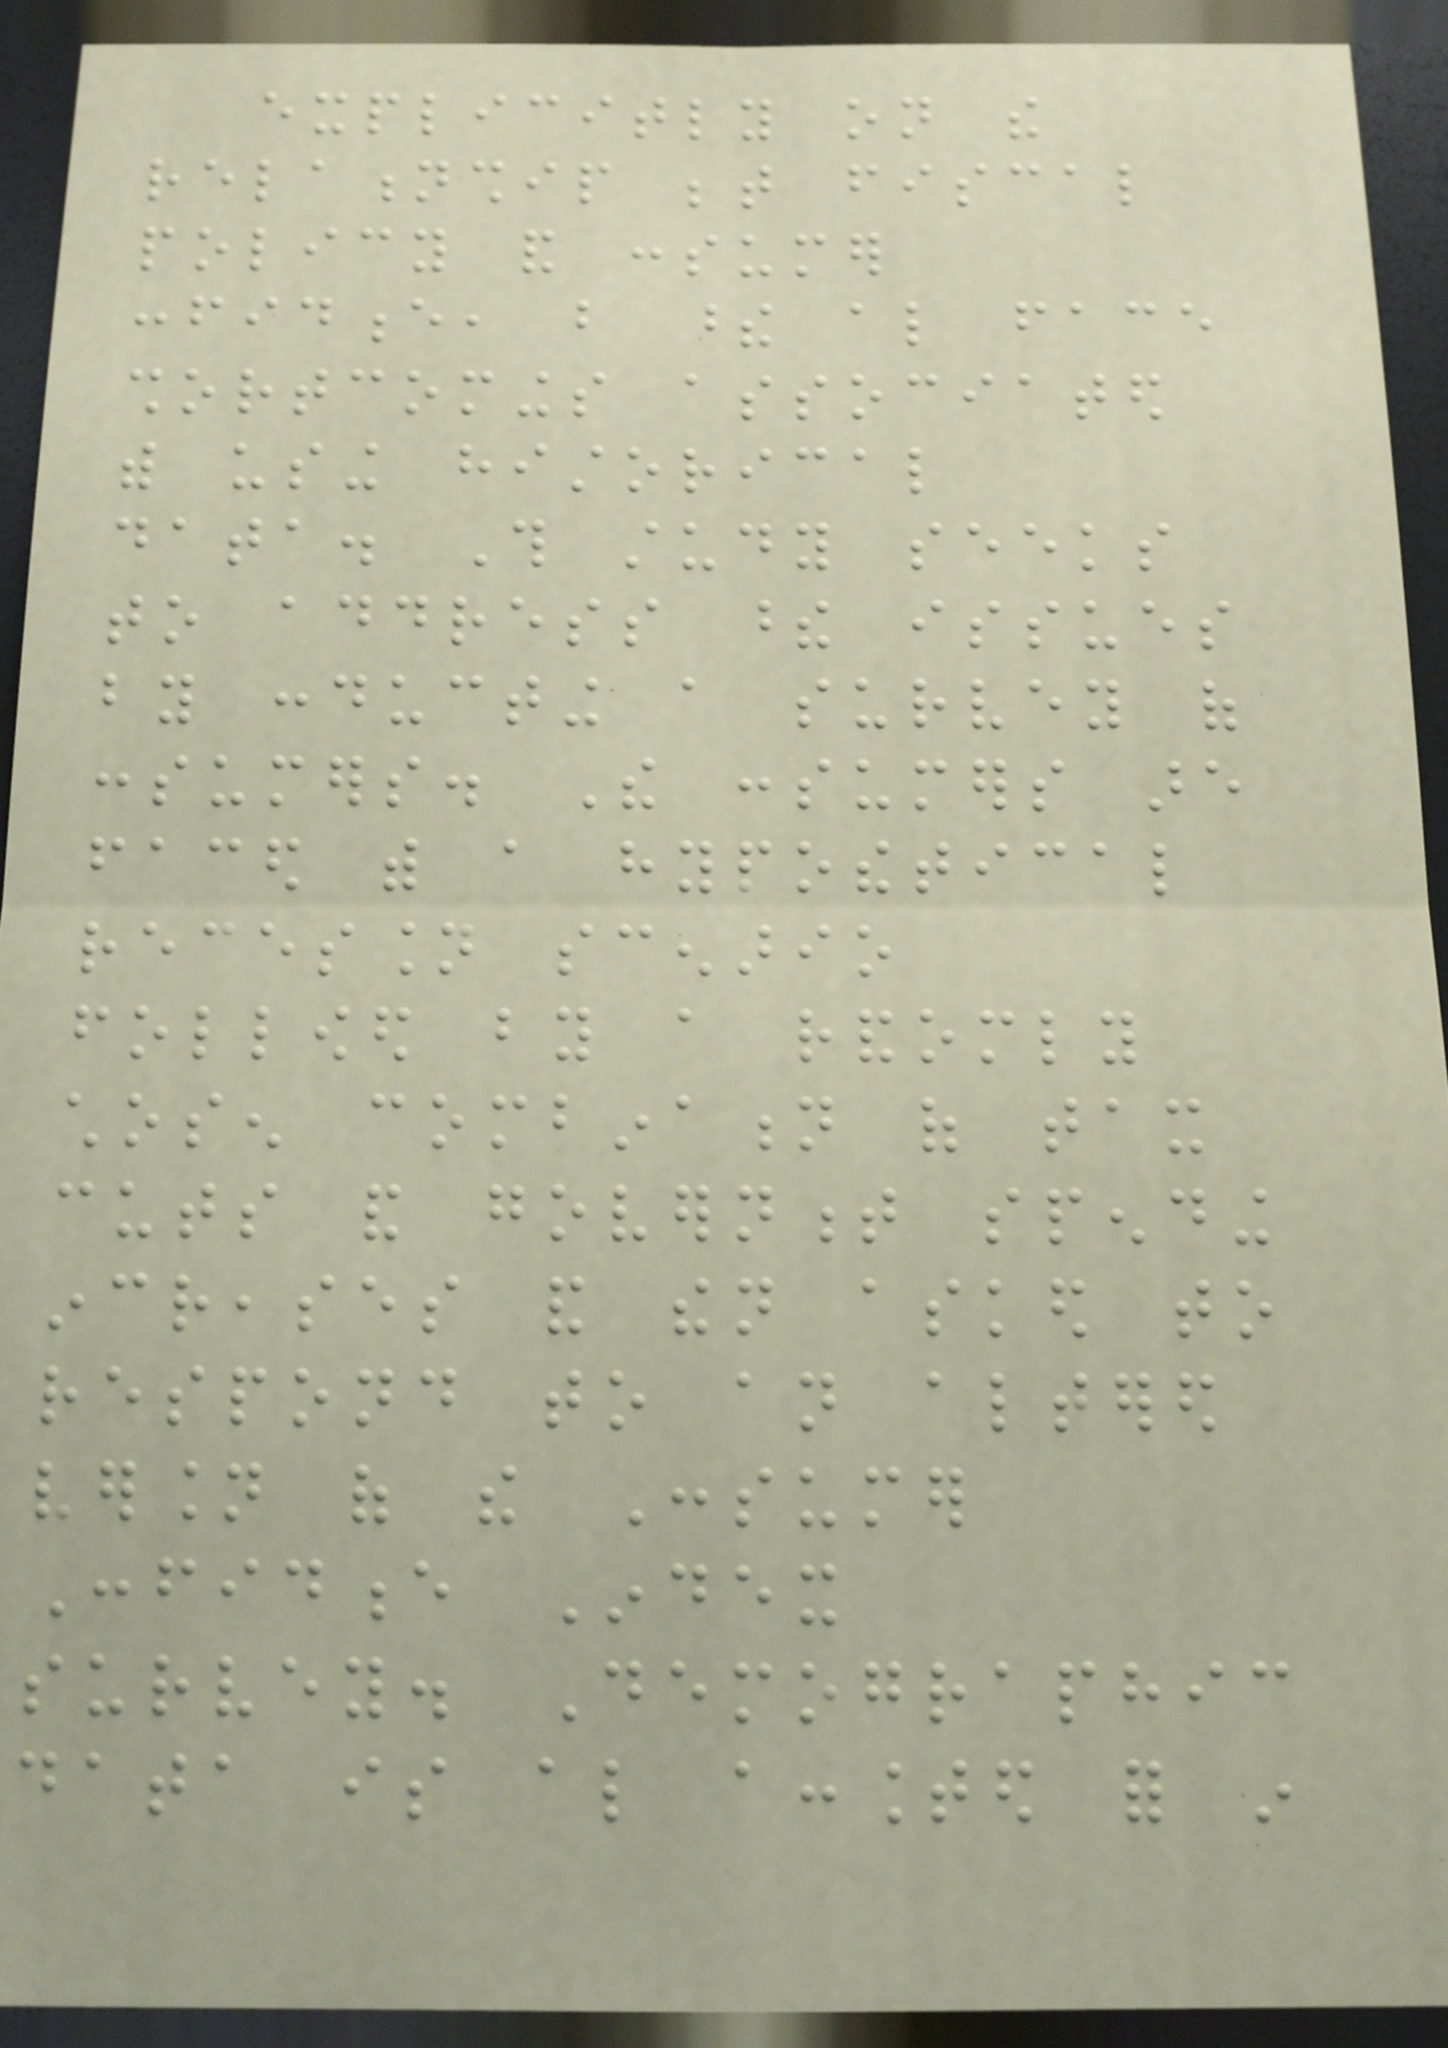explicitly on the
relationship between fiscal
policy and consumer
confidence, but these also face
shortcomings associated
with using historical
data. This study seeks
to address these issues
by conducting a survey of
consumers. The consumers are
faced with a hypothetical
recession scenario
followed by a randomly
chosen combination of tax
cuts and government spending
increases and then asked to
respond to an altered
version of the Consumer
Confidence Index
survey. Demographic
data is also accounted for in
